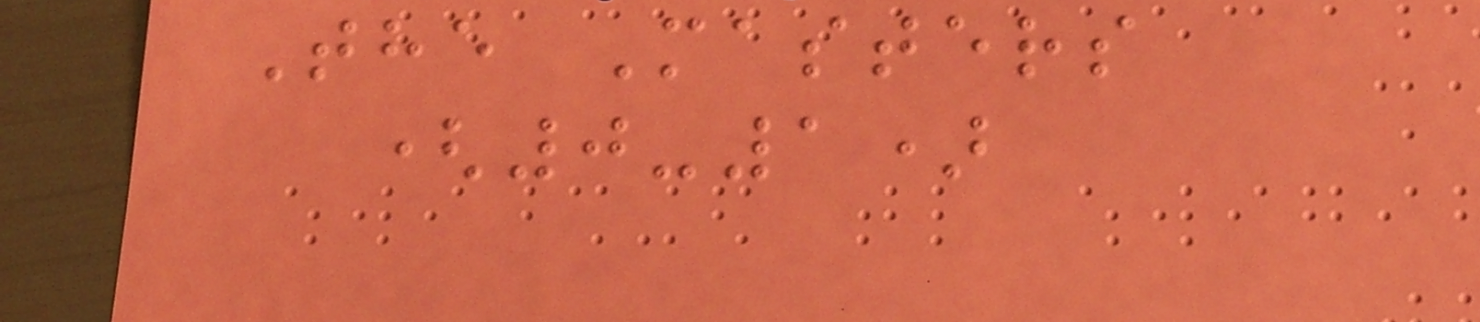The Masters
(0-1)
